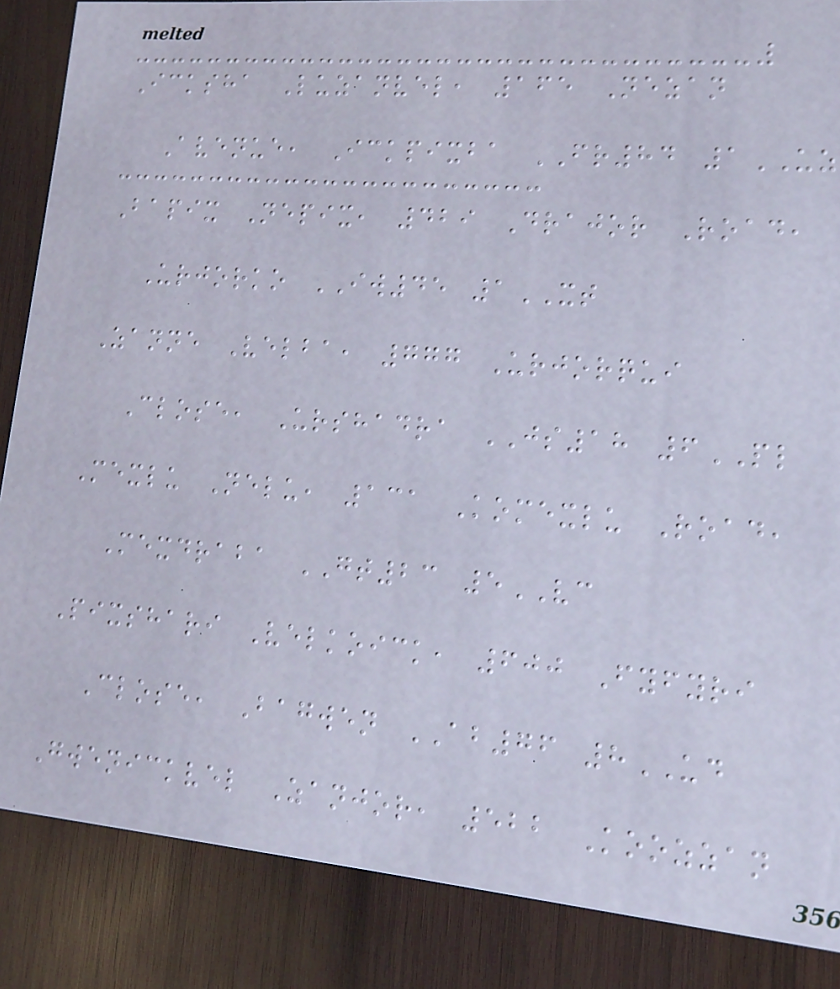Icksha Luzanvel, 165 Nezan
Avenue, Ickpixba FR84 1UZ
Bapix Nepix, 429 Drajor Road,
Urjorko IW45 1XT
Zanne Velba, 777 Urjorqui
Close, Urshadra JS18 6PL
Mexlu Nelu, 131 Komexlu Road,
Mexdraba GT23 5VC
Pixshari Velkoick, 600 Fyfyri
Close, Bagwen AB76 8UD
Gwenickvel Zanjor, 522 Koozzan
